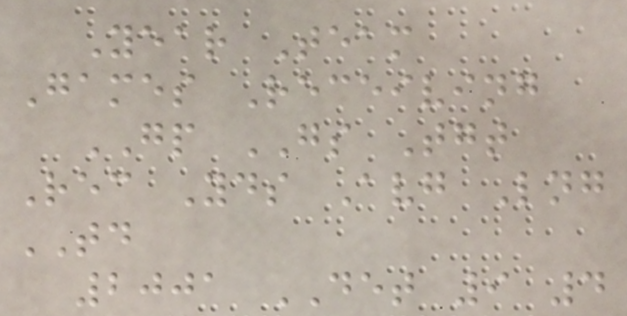Year Team
Games Receiving
GP GS Tgt
Rec Yds Avg Lng
TD
2001 DET 9 4
